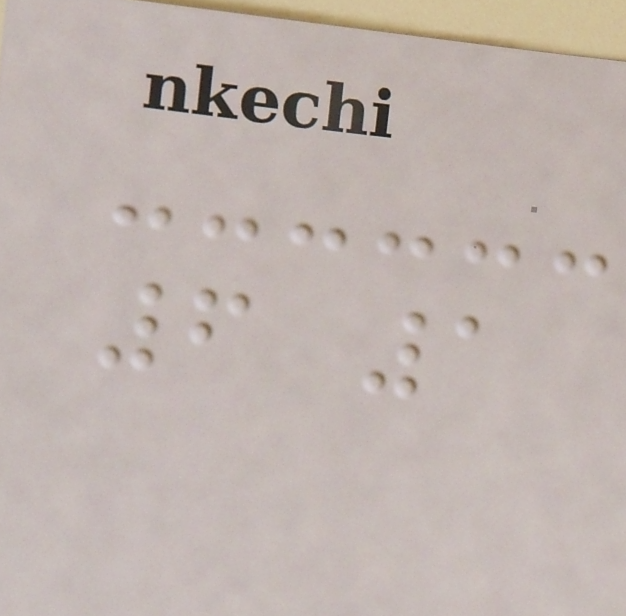6 1
